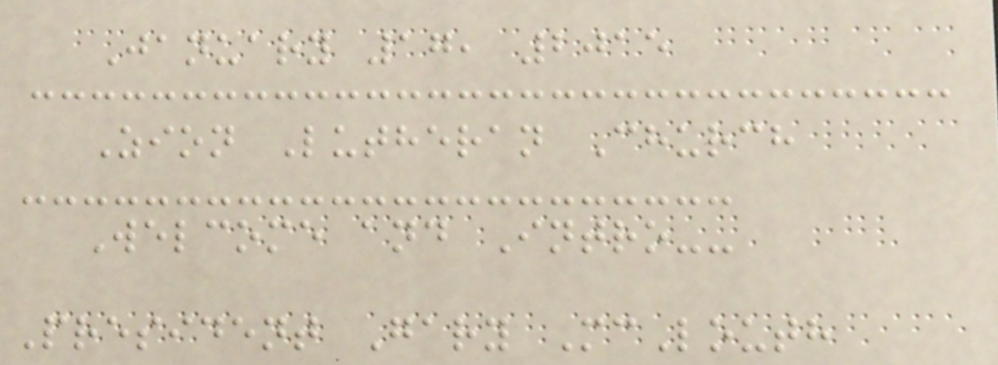January 17, 2015
Zion Lutheran Church
Welcome and Intro--
President Gary McLouth
